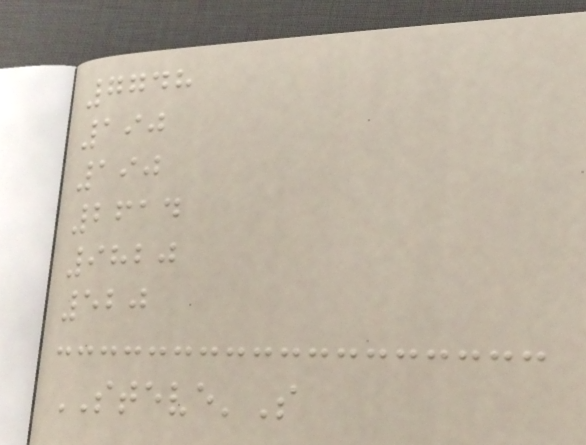7748
190
190
2614
9820
520
STEVE'S
